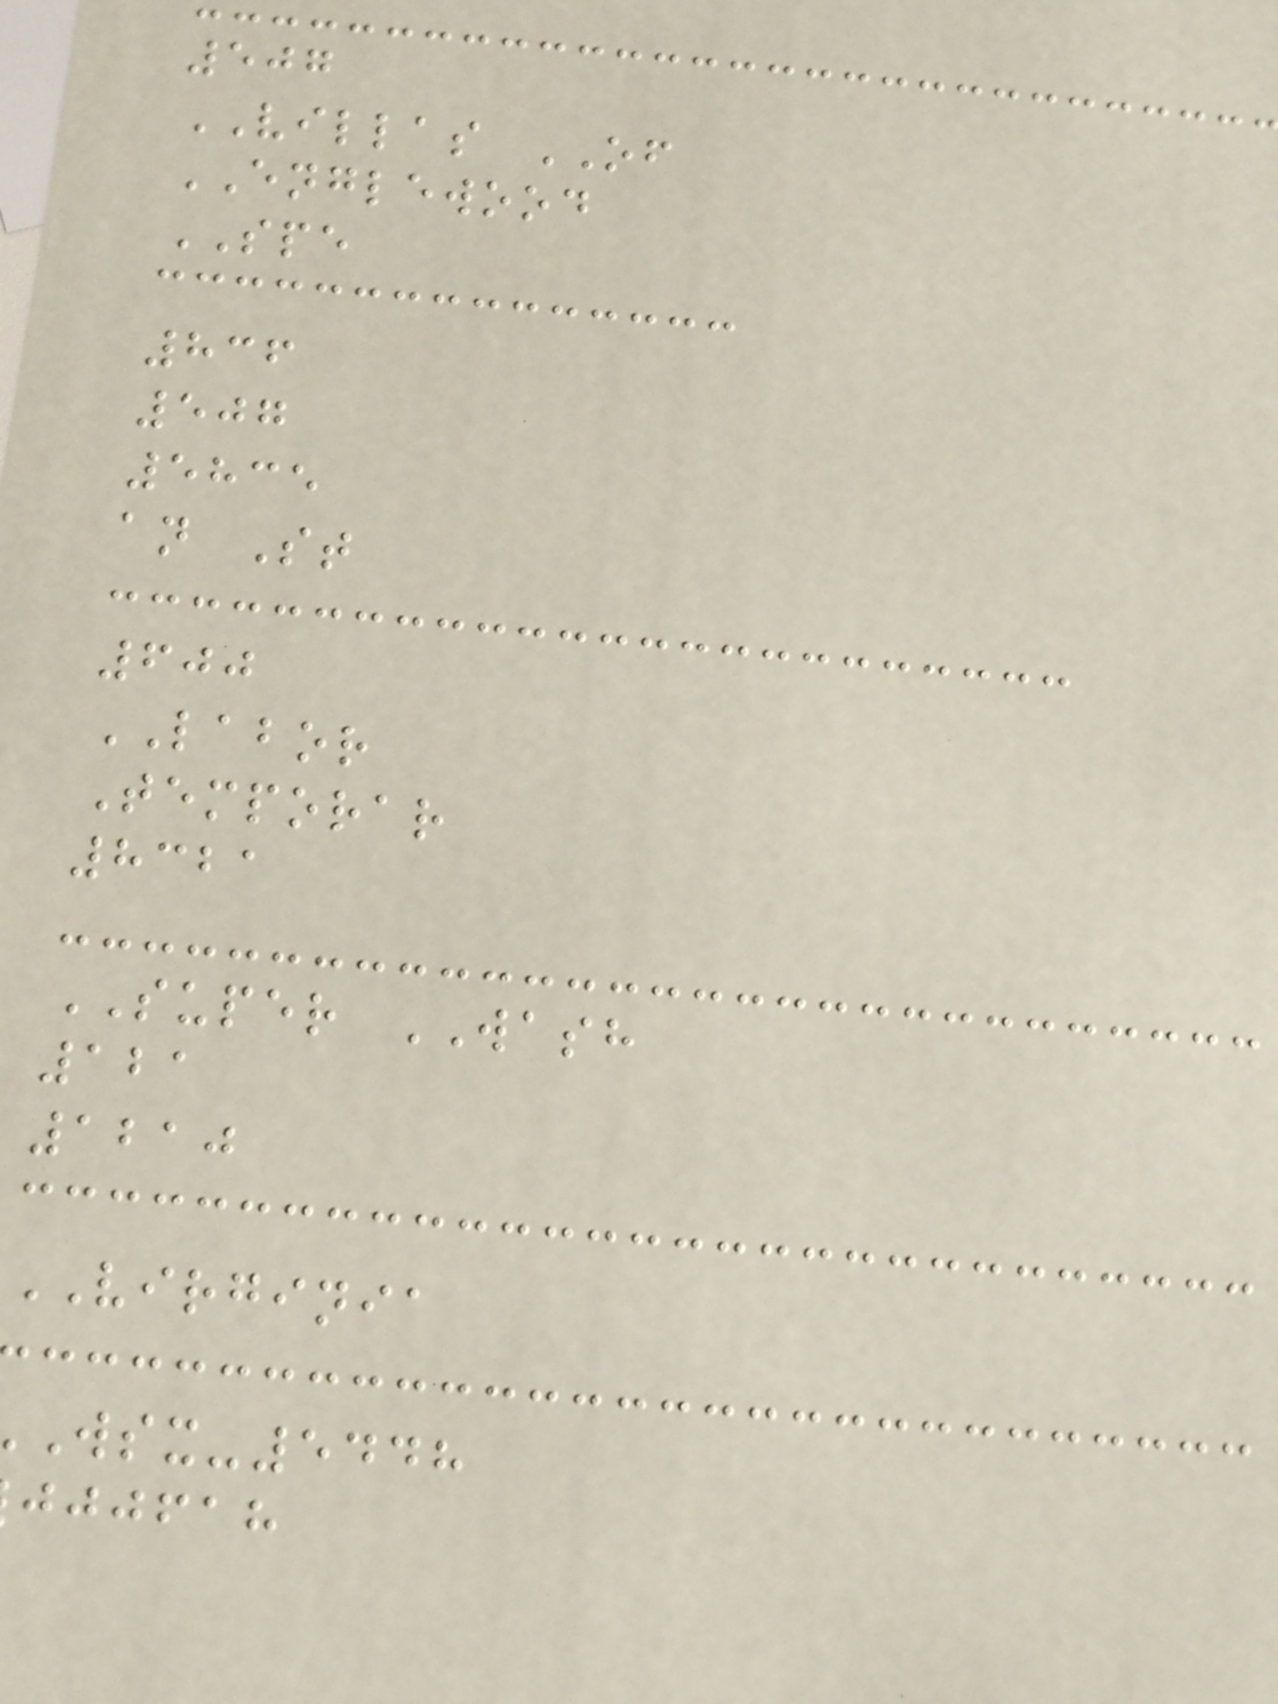507
VILLAS OF
ENGLEWOOD
SPE
836
507
5835
an St
600
LABOR
Temporar
8321
SUPER WASH
121
1210
VIRGINIA
wsx-5448
jjjfah
